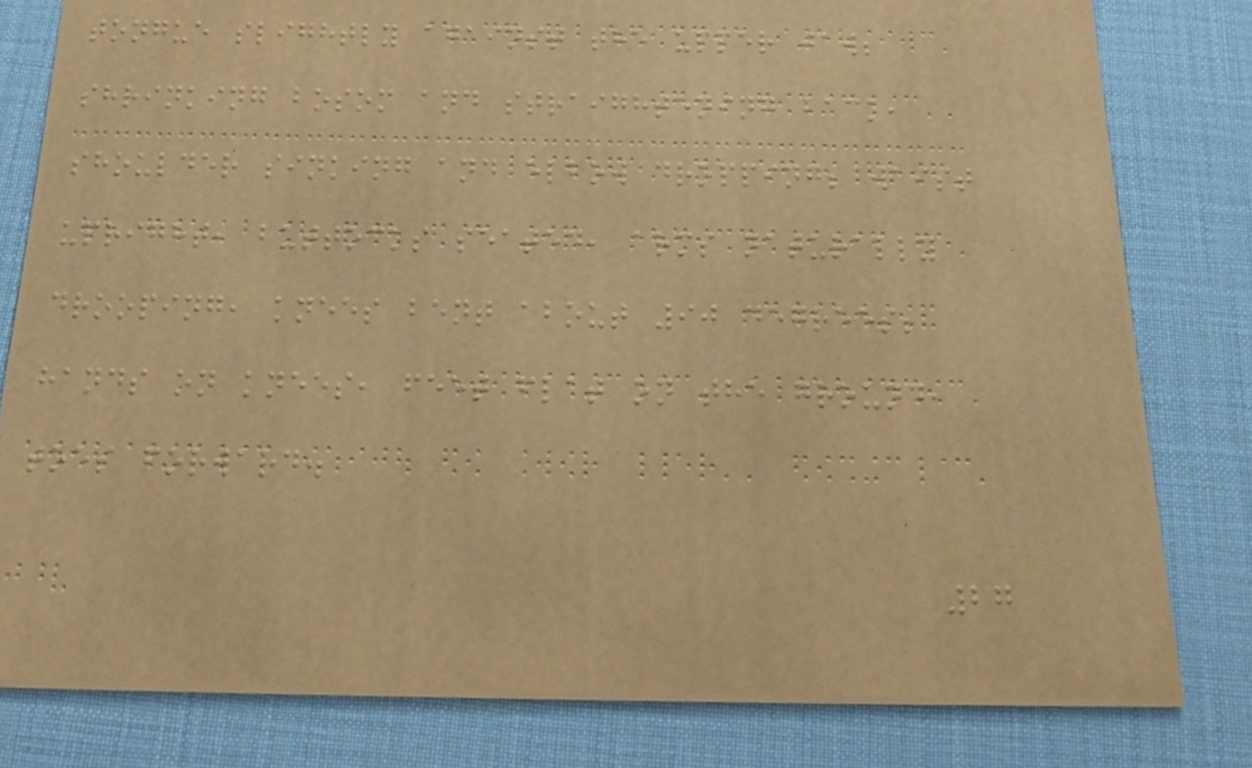tongue slightly against the upper jaw;
shrinking bosom and straightening back,
shoulder sinking and elbow dropping; waist
upright, buttocks seated, arms naturally
drooping, knees bent about 90 degrees;
hands on knees, feet flat on the ground,
toes forward.
27
